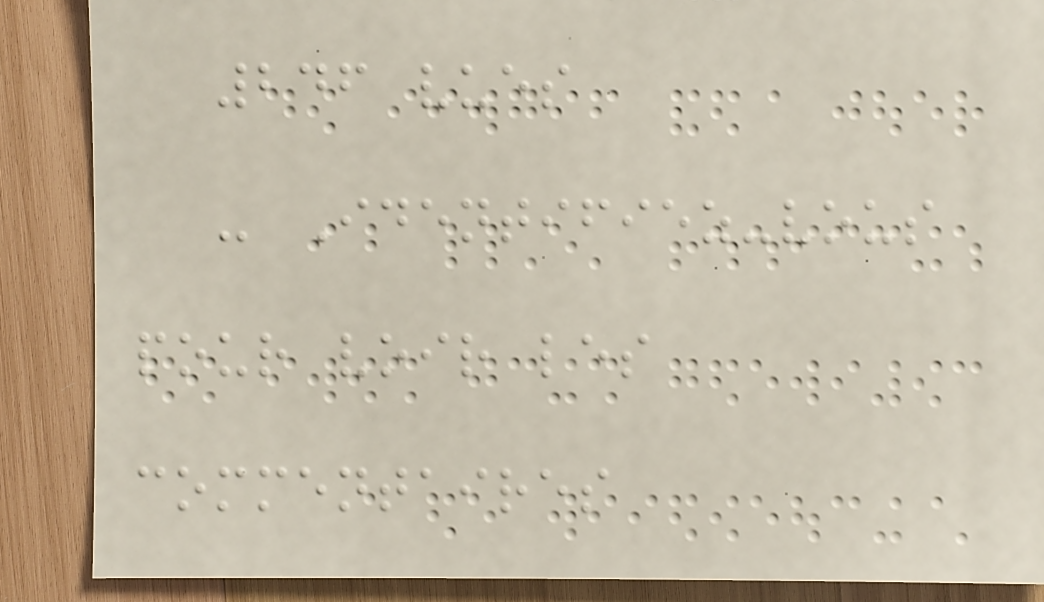246 vues
- Identifiez-vous
pour voir les
commentaires
